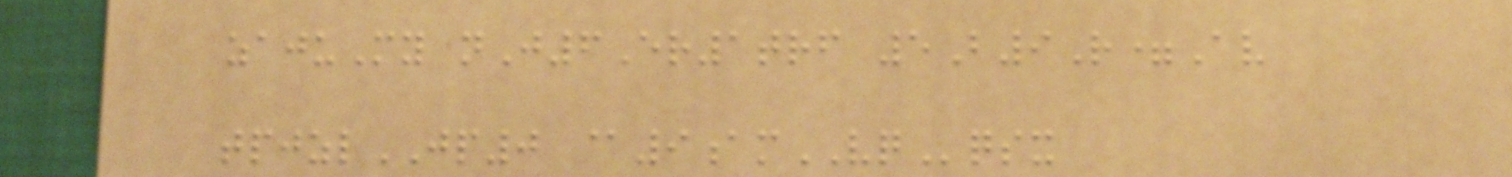zajuMy nJ6Er1trf 5B9R=Av
tpjzlJP0 @9amVQqsx
